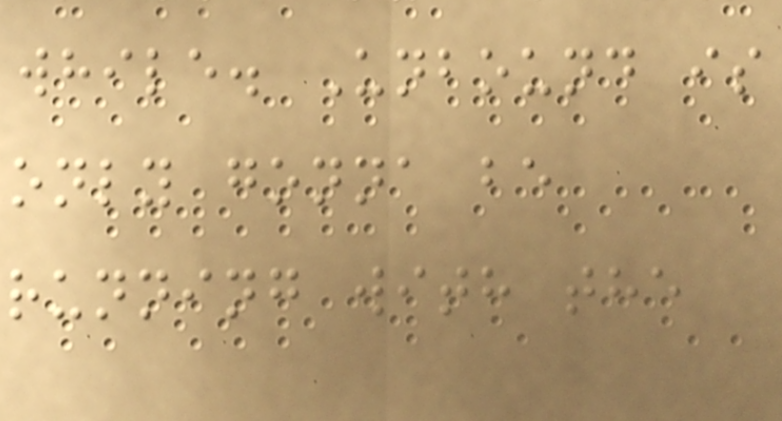while. Unbound is
only gonna be
running with the
